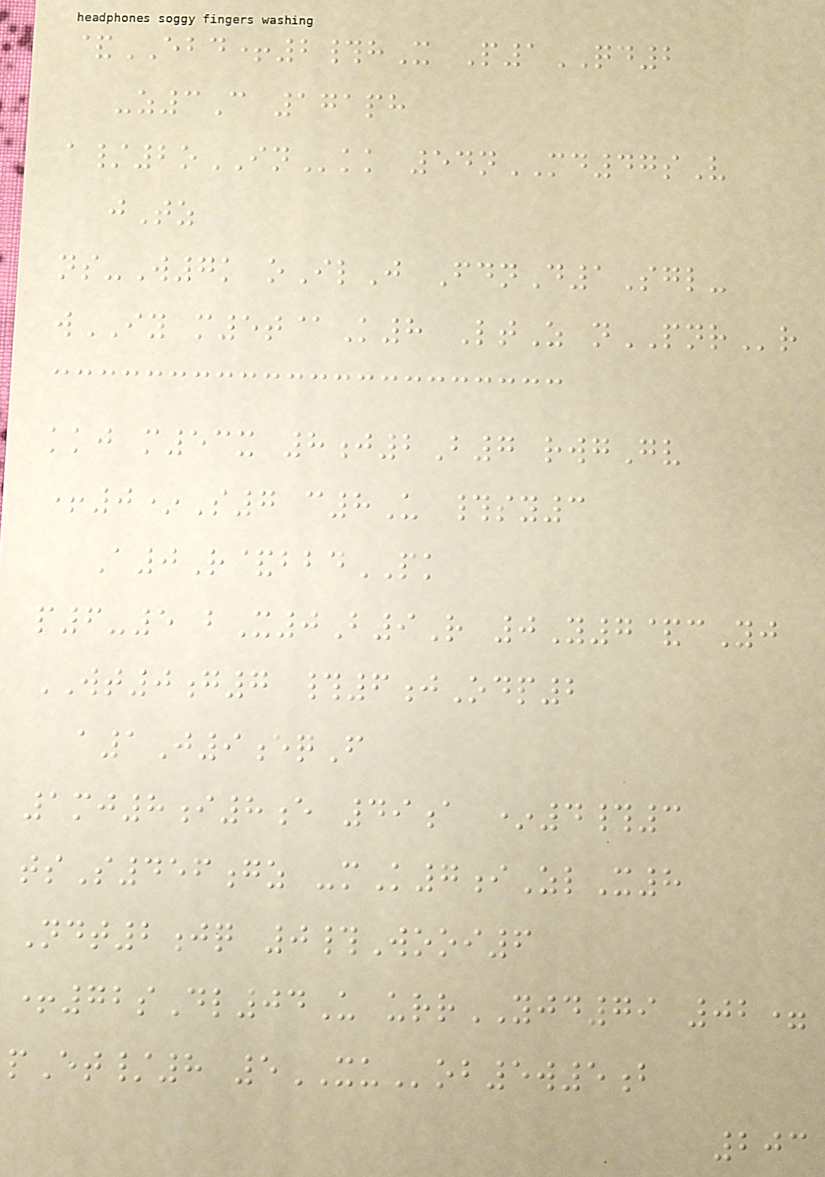&EBD+2#hX P1QD2
-z3C 171ph
a/2oINkk 54nMD47sV
jTz
ns-W7k oIlJ FdnD1Sgl-
wIY m5t@K8 LtZ nPNRr
kkj m53x 8j2B7 rwgGv
+0*S7 c8U #sy3
A0R&bbdPK
p6-5 bX0B9R 0Y7&cYj
WT0g7 #6jOdp2
a1J9eqF
1mj8i8e 49a *4#3
tsS456gz -mK7iZlX8
Ndt2jq 0#Wooi6
+72sDl04U urrYJD79 02=
pEt/8 5XUob5w5b
203
